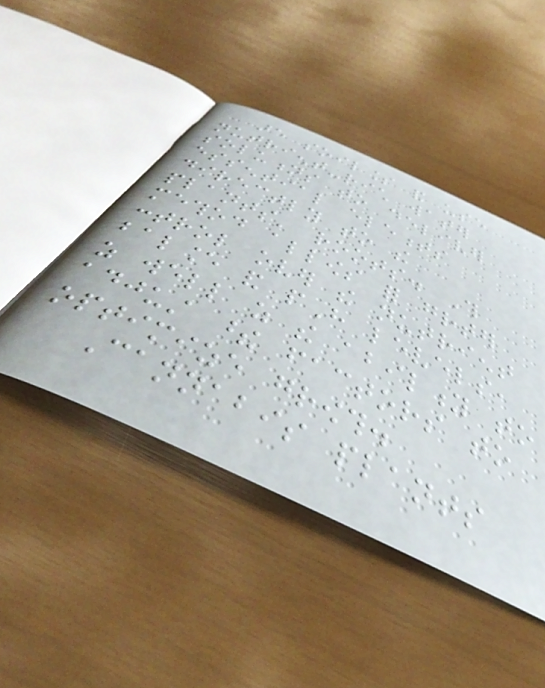are soilless and use
nutrient-rich water
solutions to deliver
essential elements
directly to the
plants' roots. This
method allows for greater
control over the nutrient
balance and pH levels,
as well as the ability to
adjust these factors to
optimize growth.
Cannabis plants
